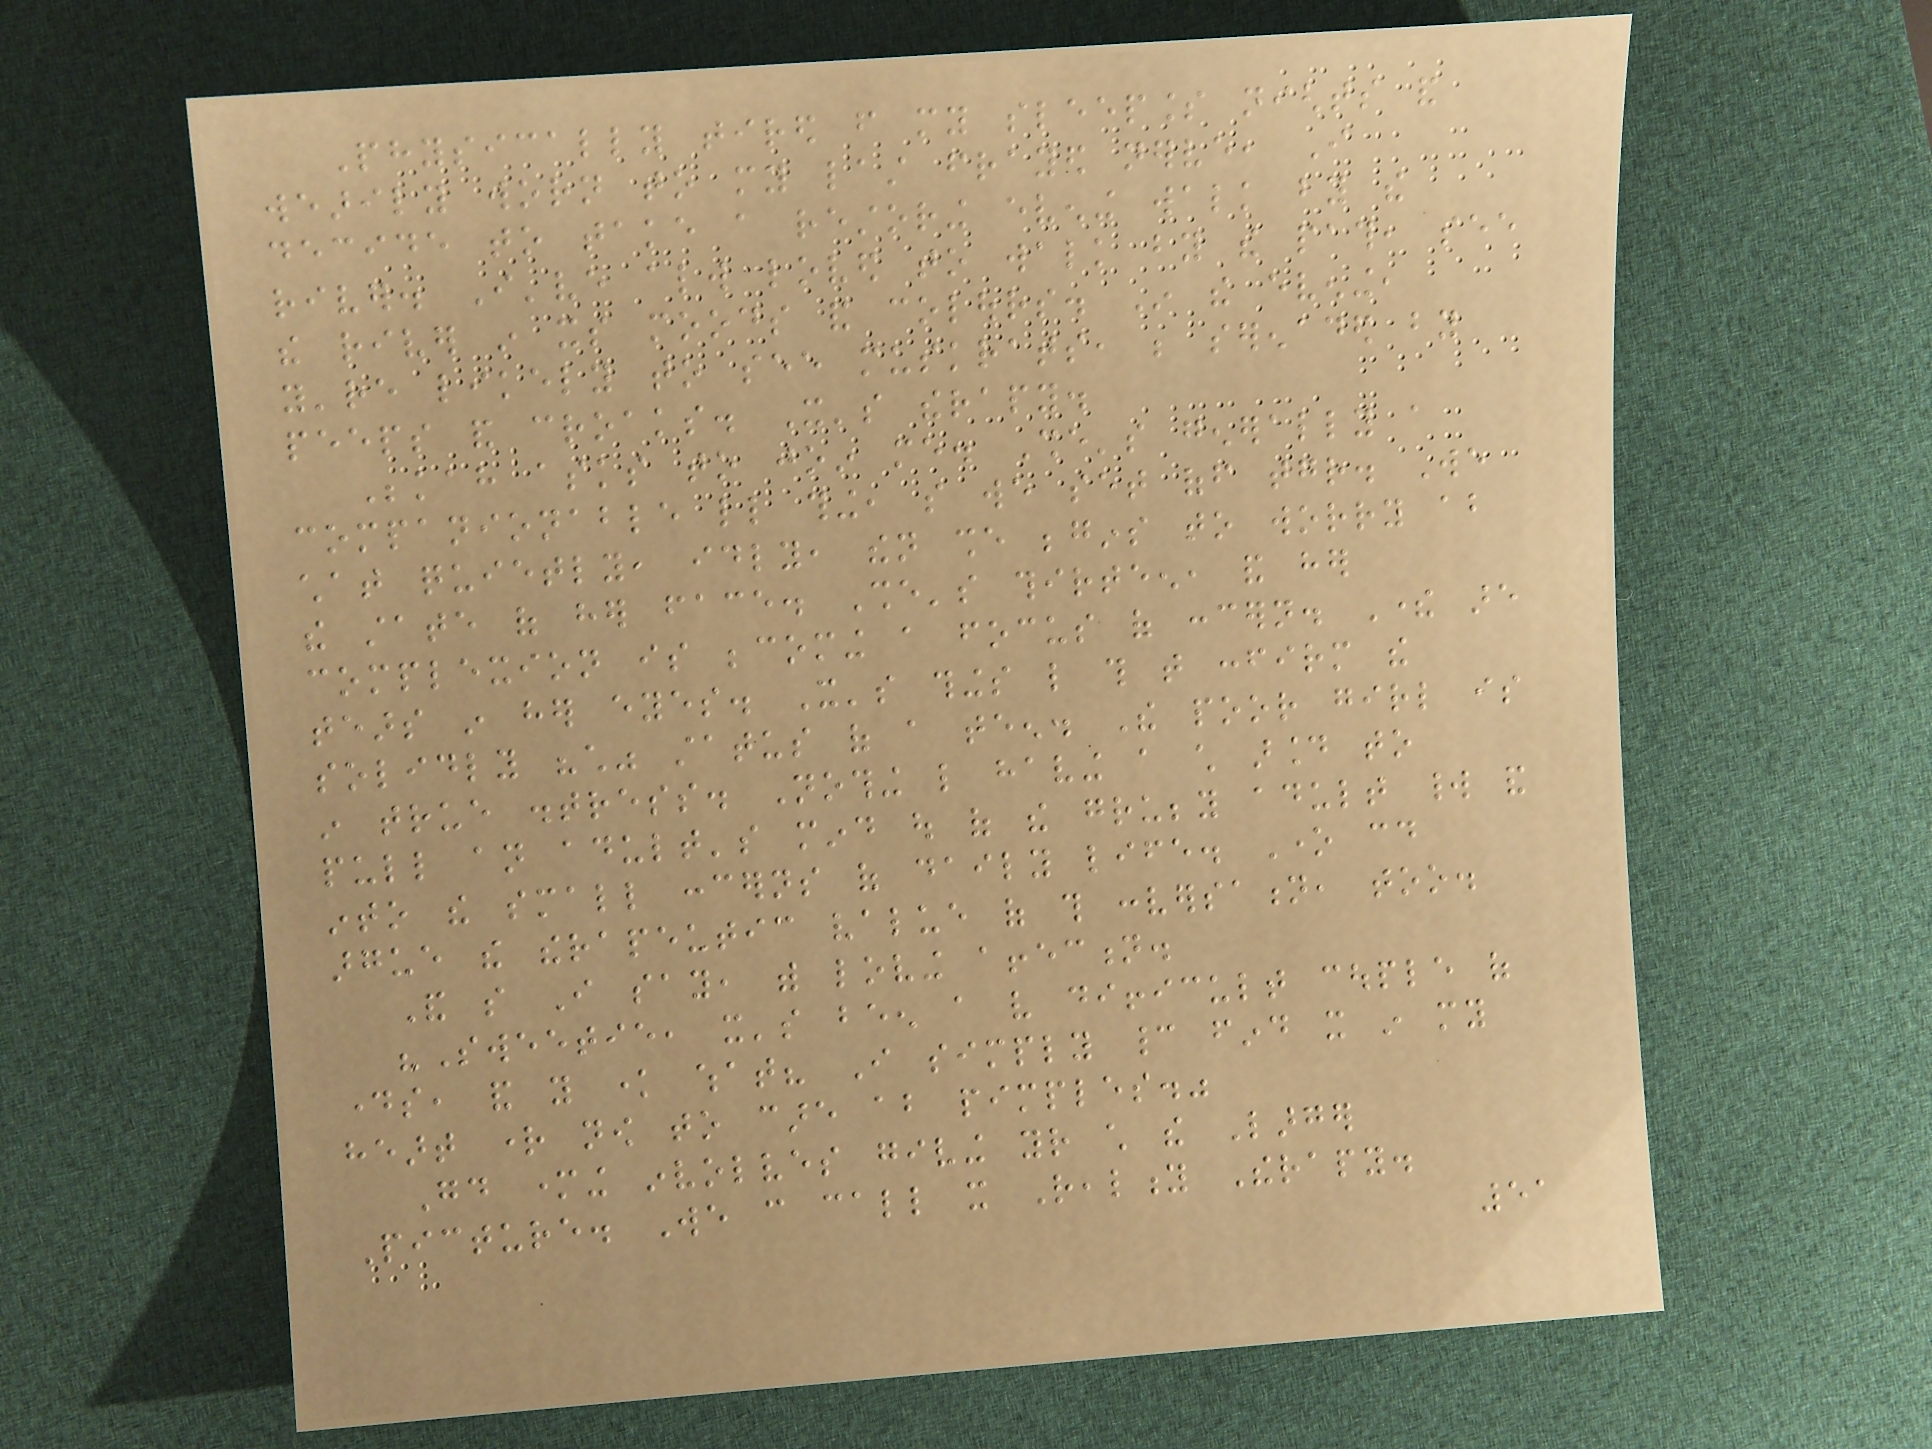Physically tired from my sleepless nights and
wearily worn to my last frayed nerve, I
decide to take a restoring evening walk by the
river. I've always loved to walk by the path, see
the river in its moods and colours. In the evening,
you're likely to see muskrats, be serenaded by
peeps and croaks. It's therapy.
Bekah asks to join me. She's generally a
companionable little thing, so we set off together. We
chat quietly, idly, then she begins to worry about
the state of her face. She's thirteen, and her
complexion is becoming a focus of concern. There are
tears in her eyes. It's things like this that confirm the
solidly "child" status of a teen. The poor girl is
in true distress. Nothing like having a child around to
pull an adult's mind out of the grubby adult world and
into the small concerns of daily life. One could
argue the therapeutic value of this conversation, too.
And so I say, with loving affection.
"Sweetie, it's been a very difficult couple of
days, and you know what? I simply cannot find it in my
heart right now to care about pimples."
Good mothering involves giving your child the Larger
Picture. We can call it Reality Therapy.
51
